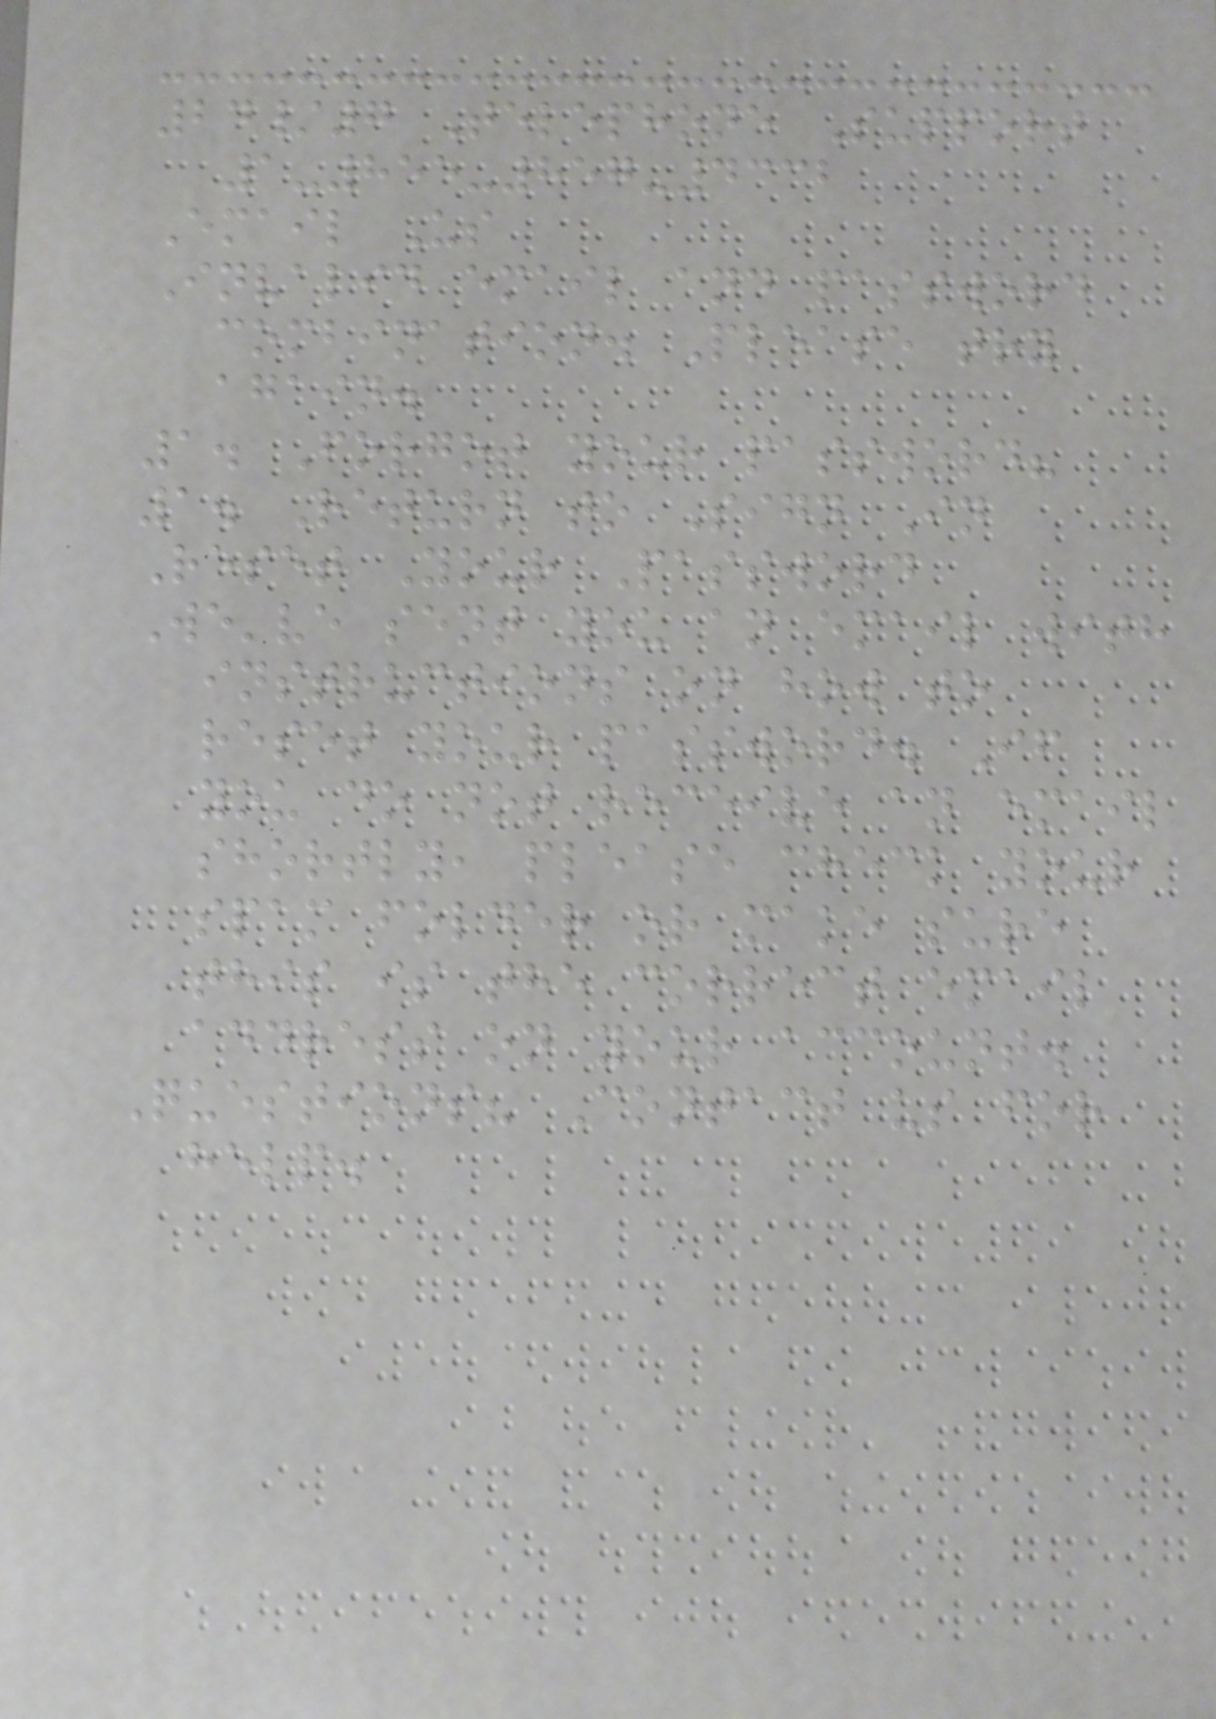24/7 Telephone Support
1-855-857-4332
Email Us
Invalid email and password
combination. Please try
again.
1. Forgot your password?
1. Return to Sign In
Reset Your Password
We've sent you an email with
instructions on how to
reset your password. If
you do not receive an email
shortly, please check your
spam folder or make sure
this is the correct email
address on your account.
Questions? Contact us for
help.
